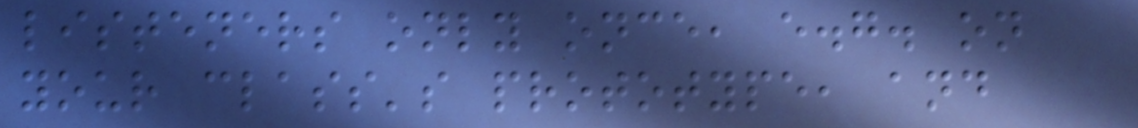listeners only once, e.g. on
your class's prototype, and
